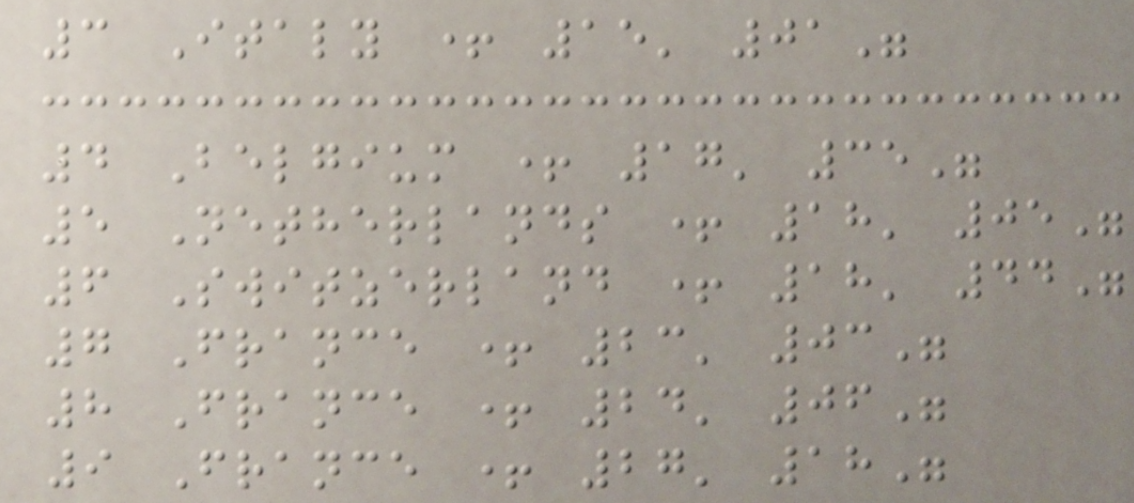3 Italy + 15' 01"
4 Belgium + 17' 35"
5 Netherlands + 18' 05"
6 Switzerland + 18' 44"
7 France + 23' 03"
8 France + 24' 06"
9 France + 27' 18"
